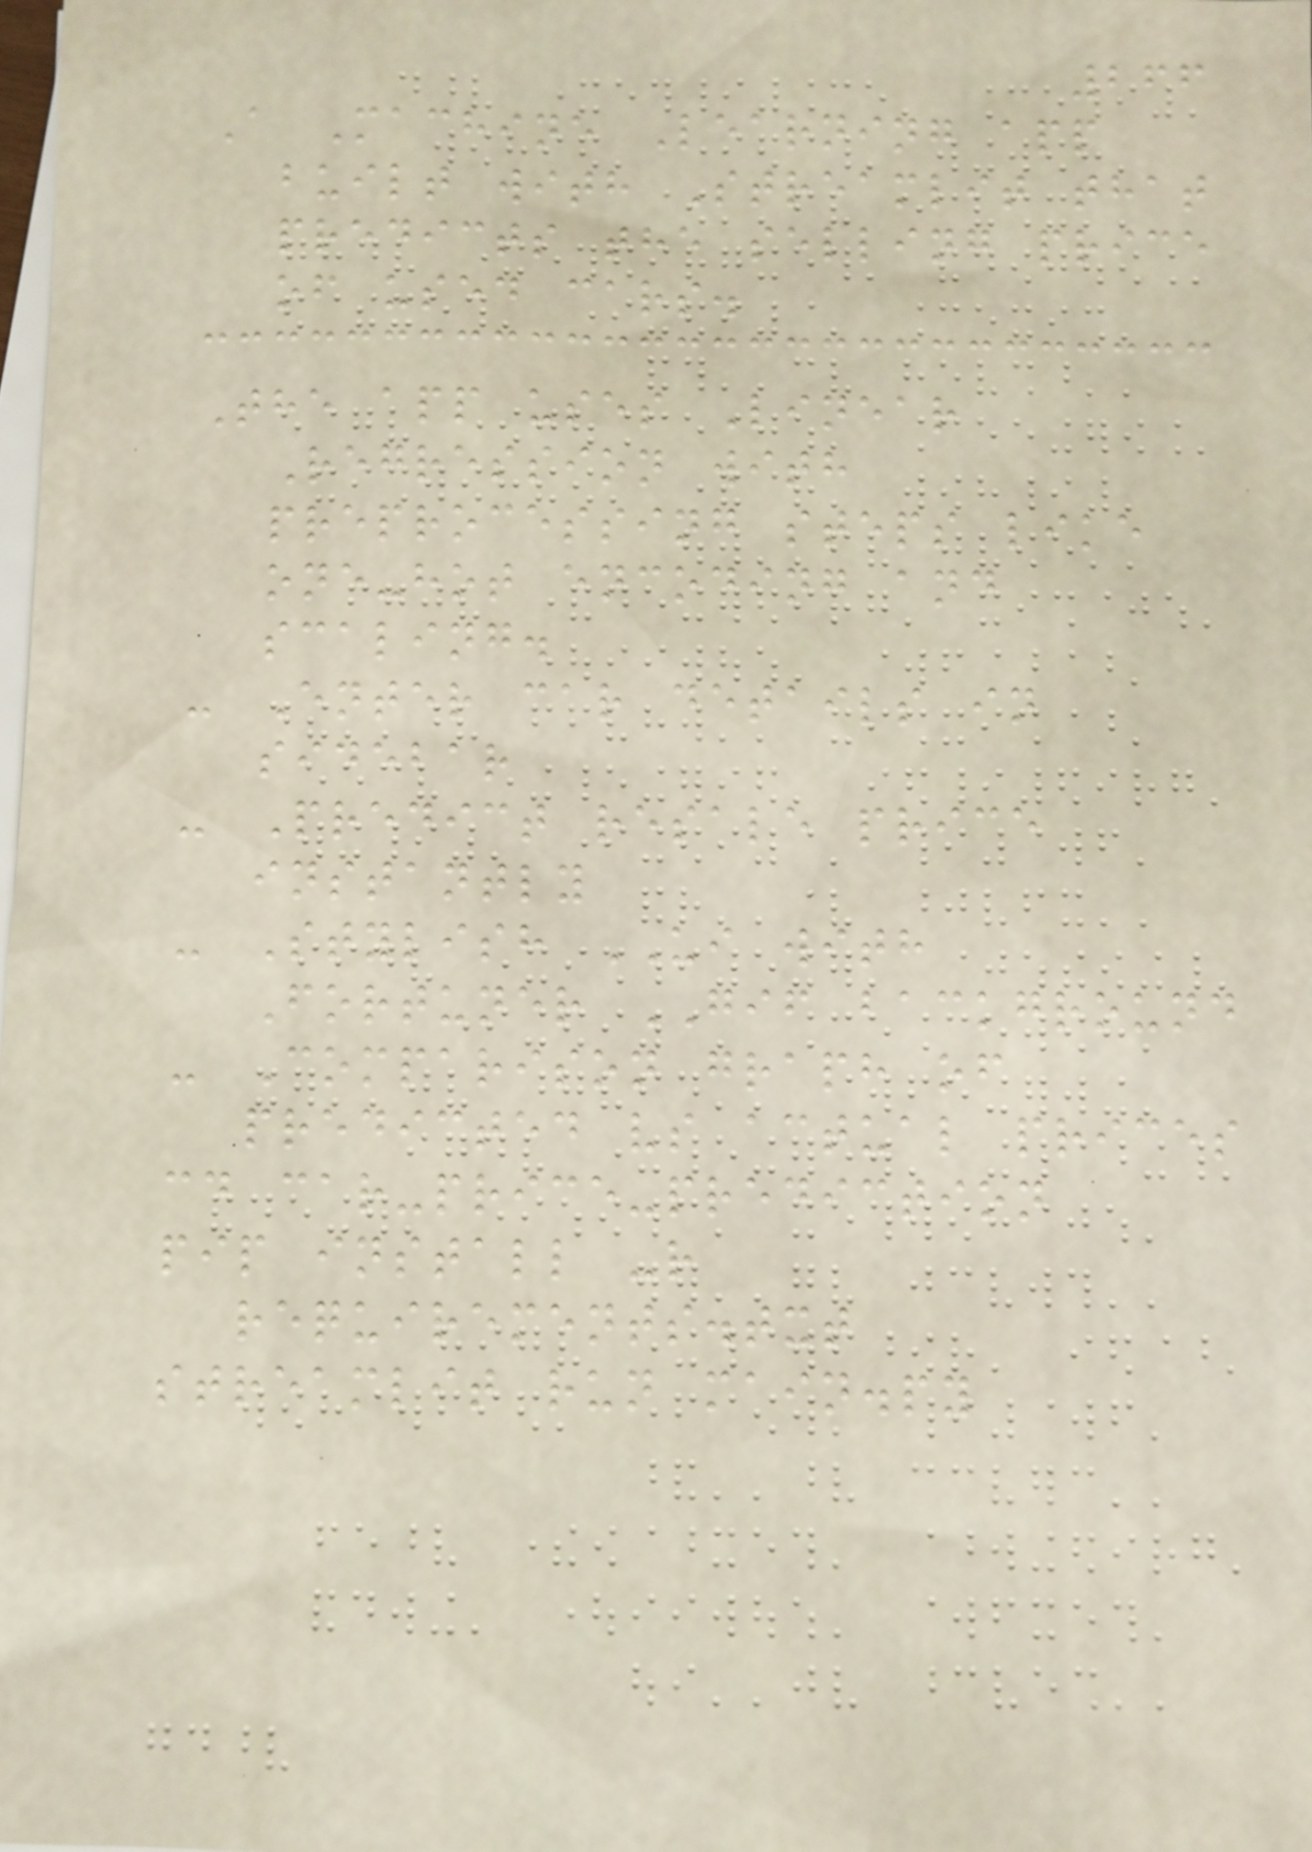266
A Machine Learning app
built with Streamlit that
predicts the selling price
of used cars.
The app uses Linear
Regression with
preprocessing steps like
one-hot encoding and
scaling.
- Enter car details in
sidebar
- Predict resale price
instantly
- Stylish UI with
Fortuner GIF background
- Comparison graph of
predicted vs actual prices
cd car-price-prediction
pip install -r
requirements.txt
streamlit run main.py
